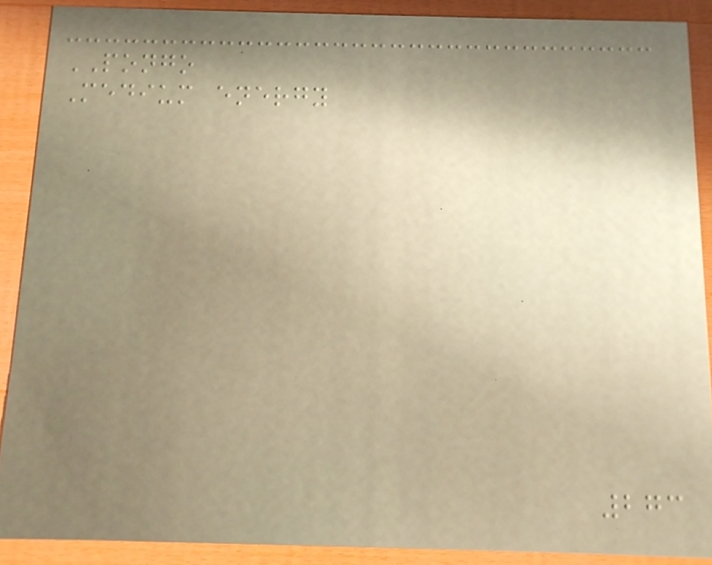PONGO
Medium energy
273
